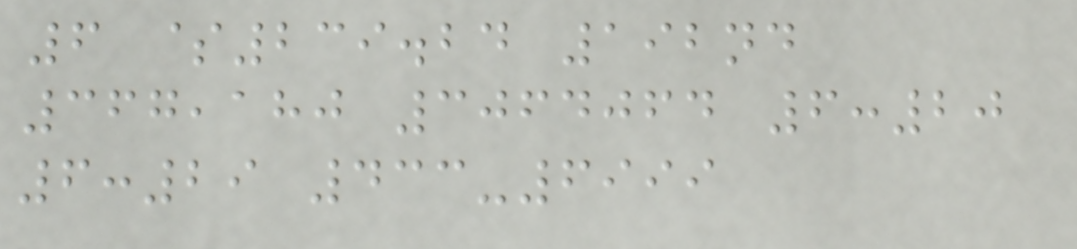6 $239.24 192nd
367,180 3064064 6:20
6:29 433-6999
